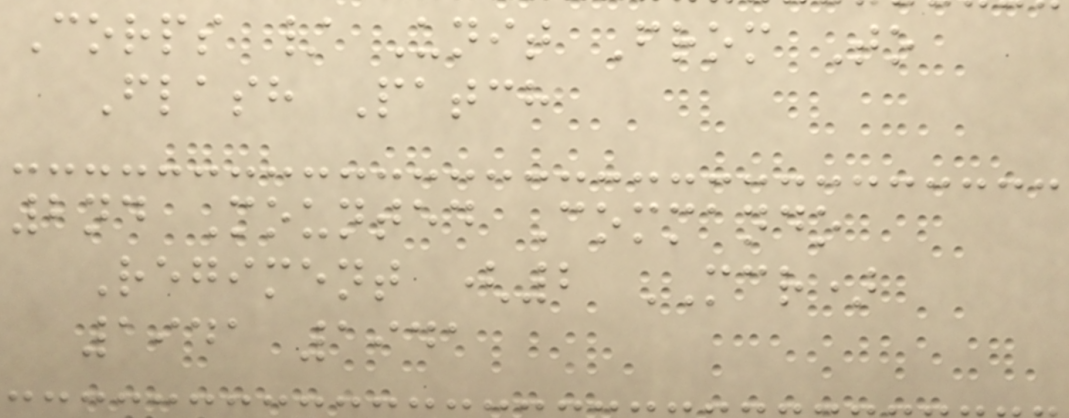Corps / Unit From To
Flash Patch
2nd Mounted Commando
Regiment (2 MCR)
1941 1941
